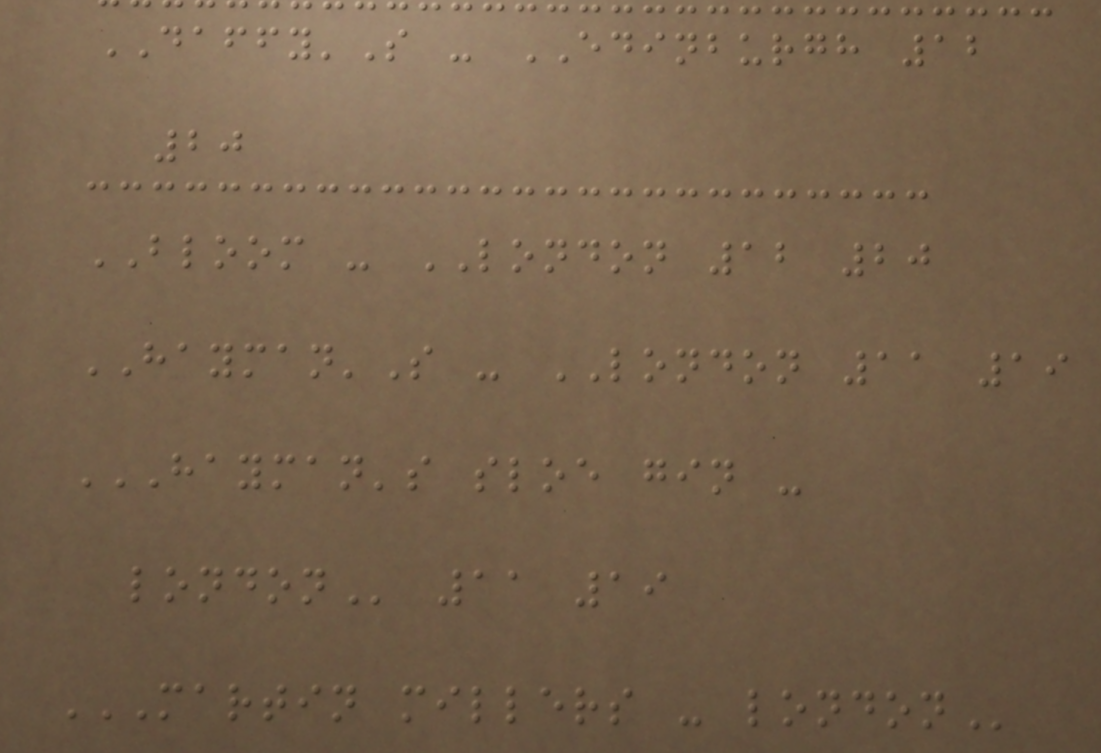DAFFY'S - EDINBURGH 12
20
BLOOM - LONDON 12 20
HAYMAN'S - LONDON 11 19
HAYMAN'S SLOE GIN -
LONDON 11 19
MARTIN MILLERS - LONDON
